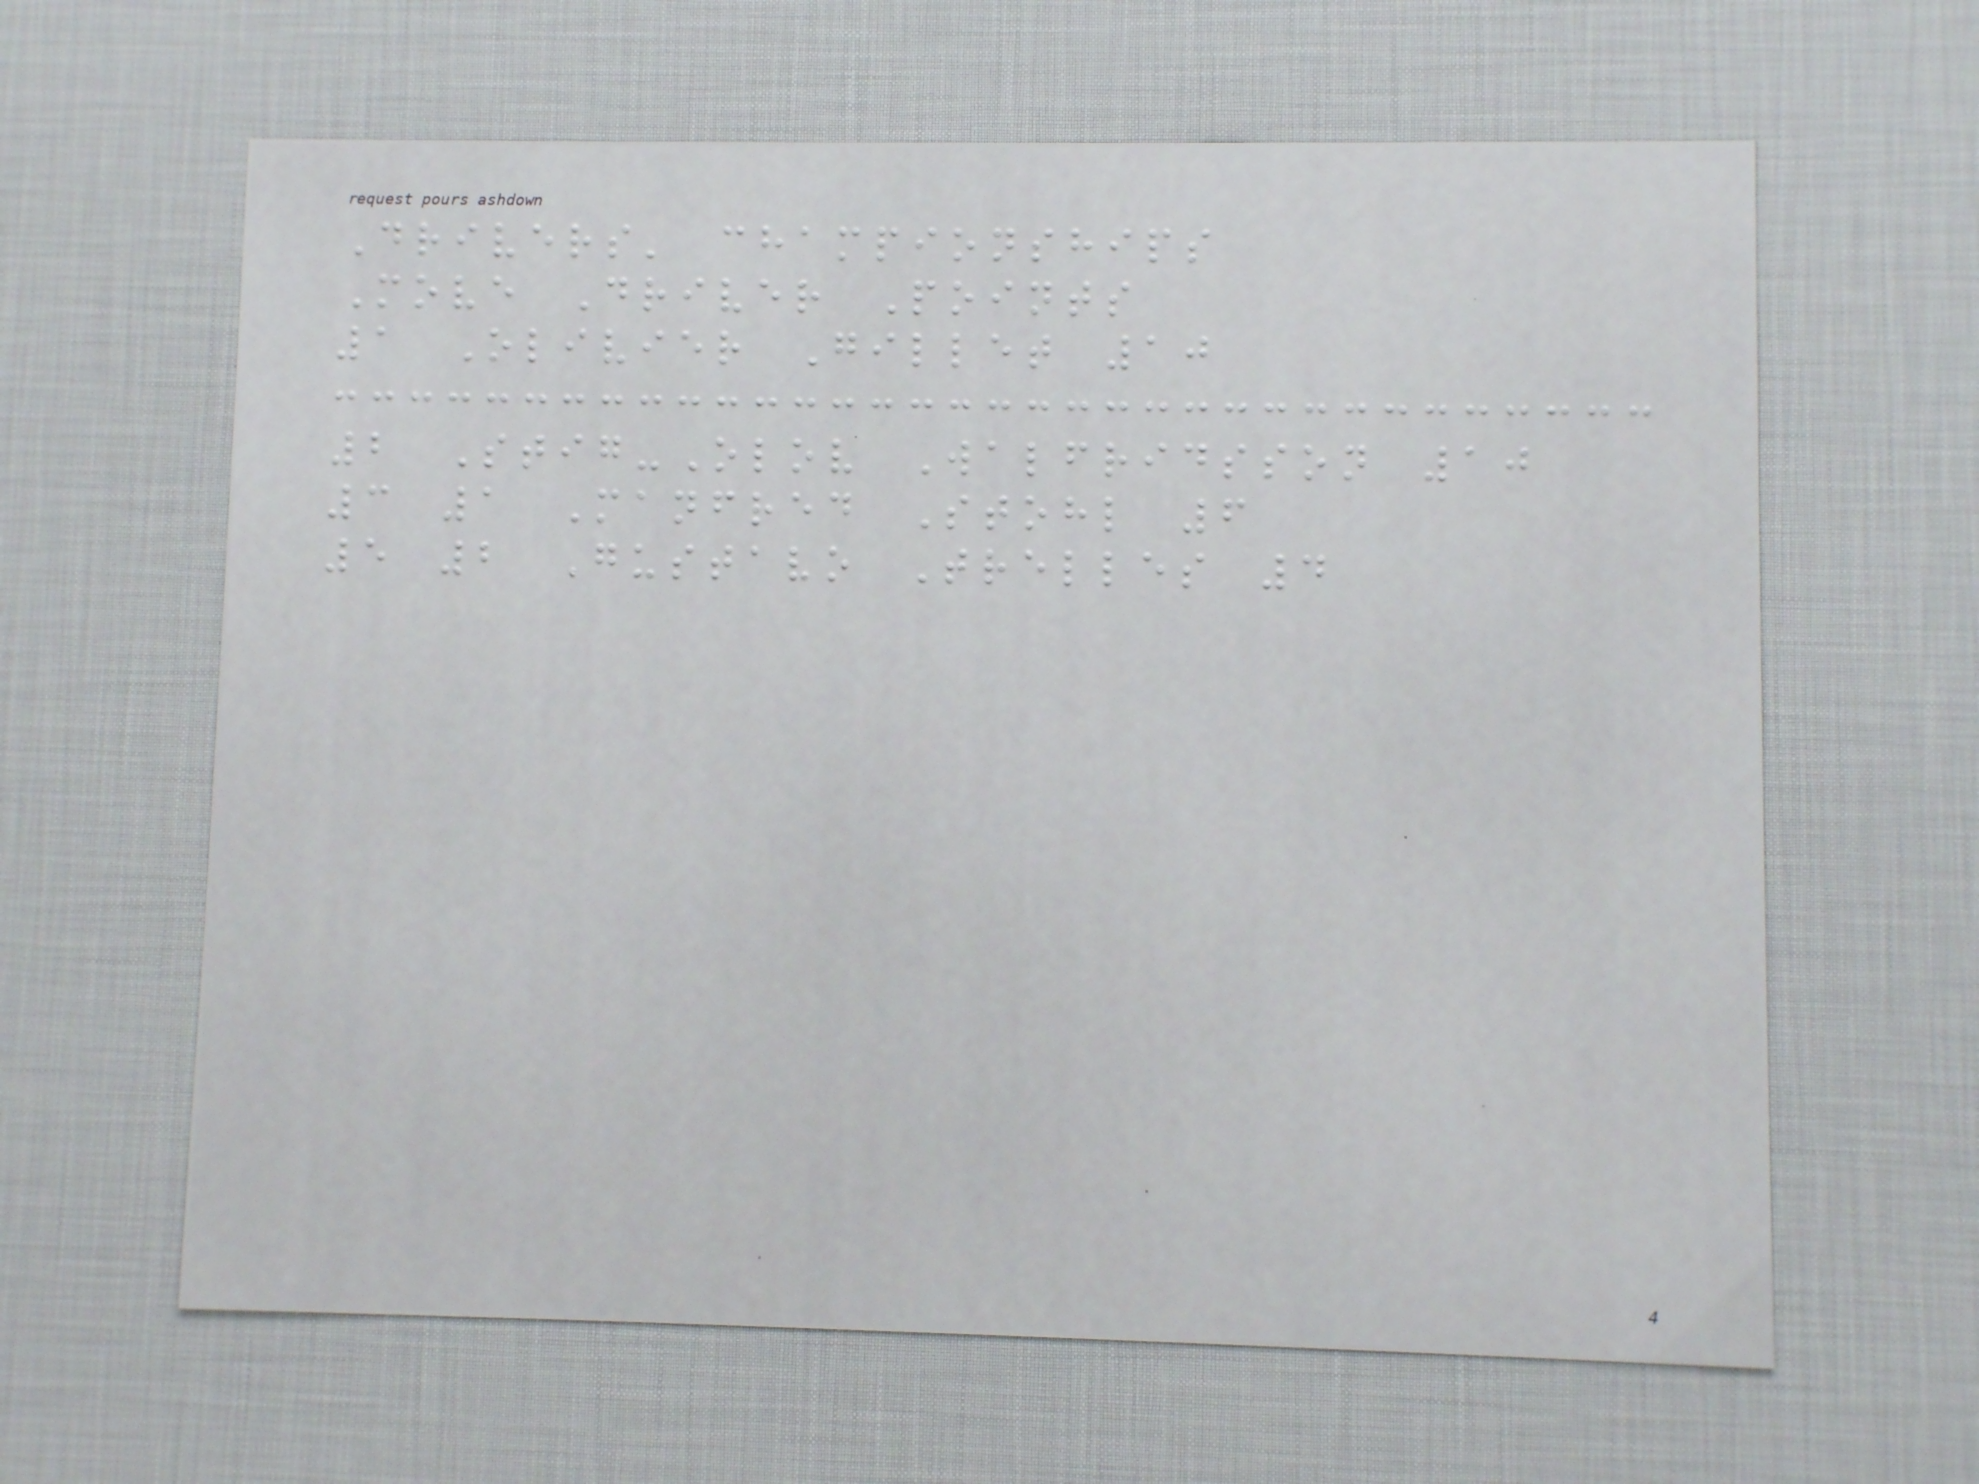Drivers' championships
Move Driver Points
1 Olivier Gillet 10
2 Stig-Olov Walfridsson 10
3 1 Manfred Stohl 6
5 2 Gustavo Trelles 4
